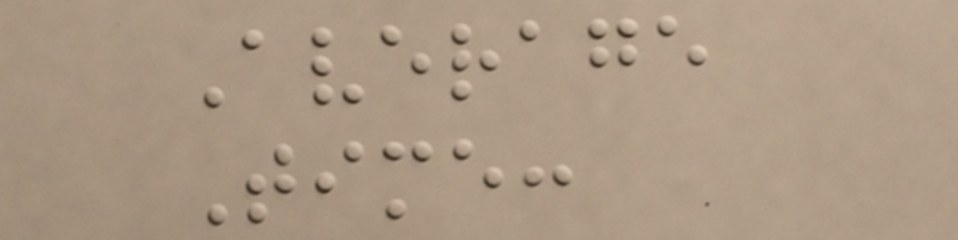Average
Time:
